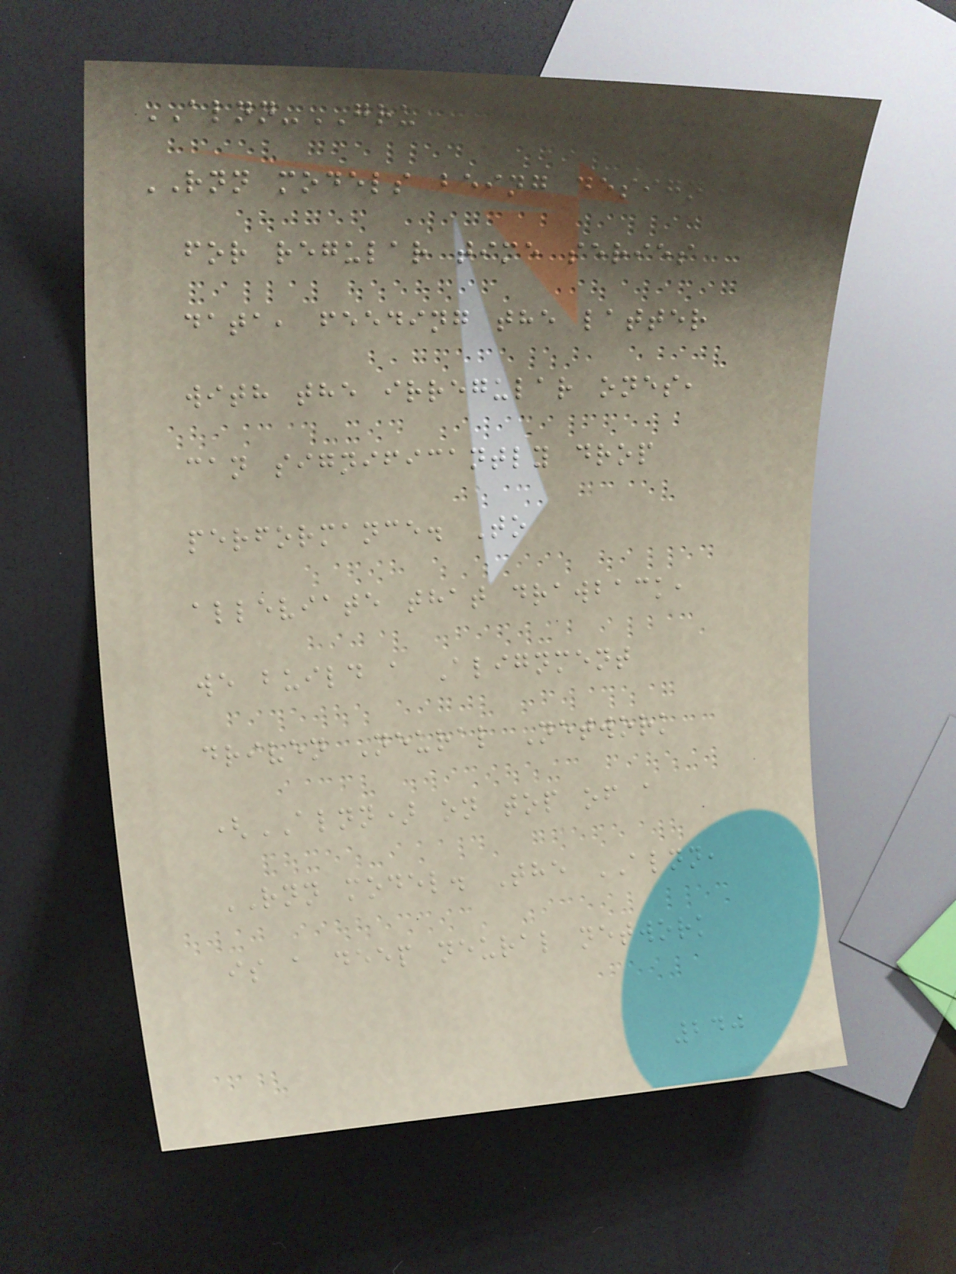ALNN-GRU
RNN models being designed
for regular time series
data, feeding the latter
with the irregular ones,
can significantly drop
performance. To
alleviate that drawback,
we build a Alignment
driven Neural Network
(ALNN) on top of a
RNN model. The ALNN,
is a deep neural network
240
